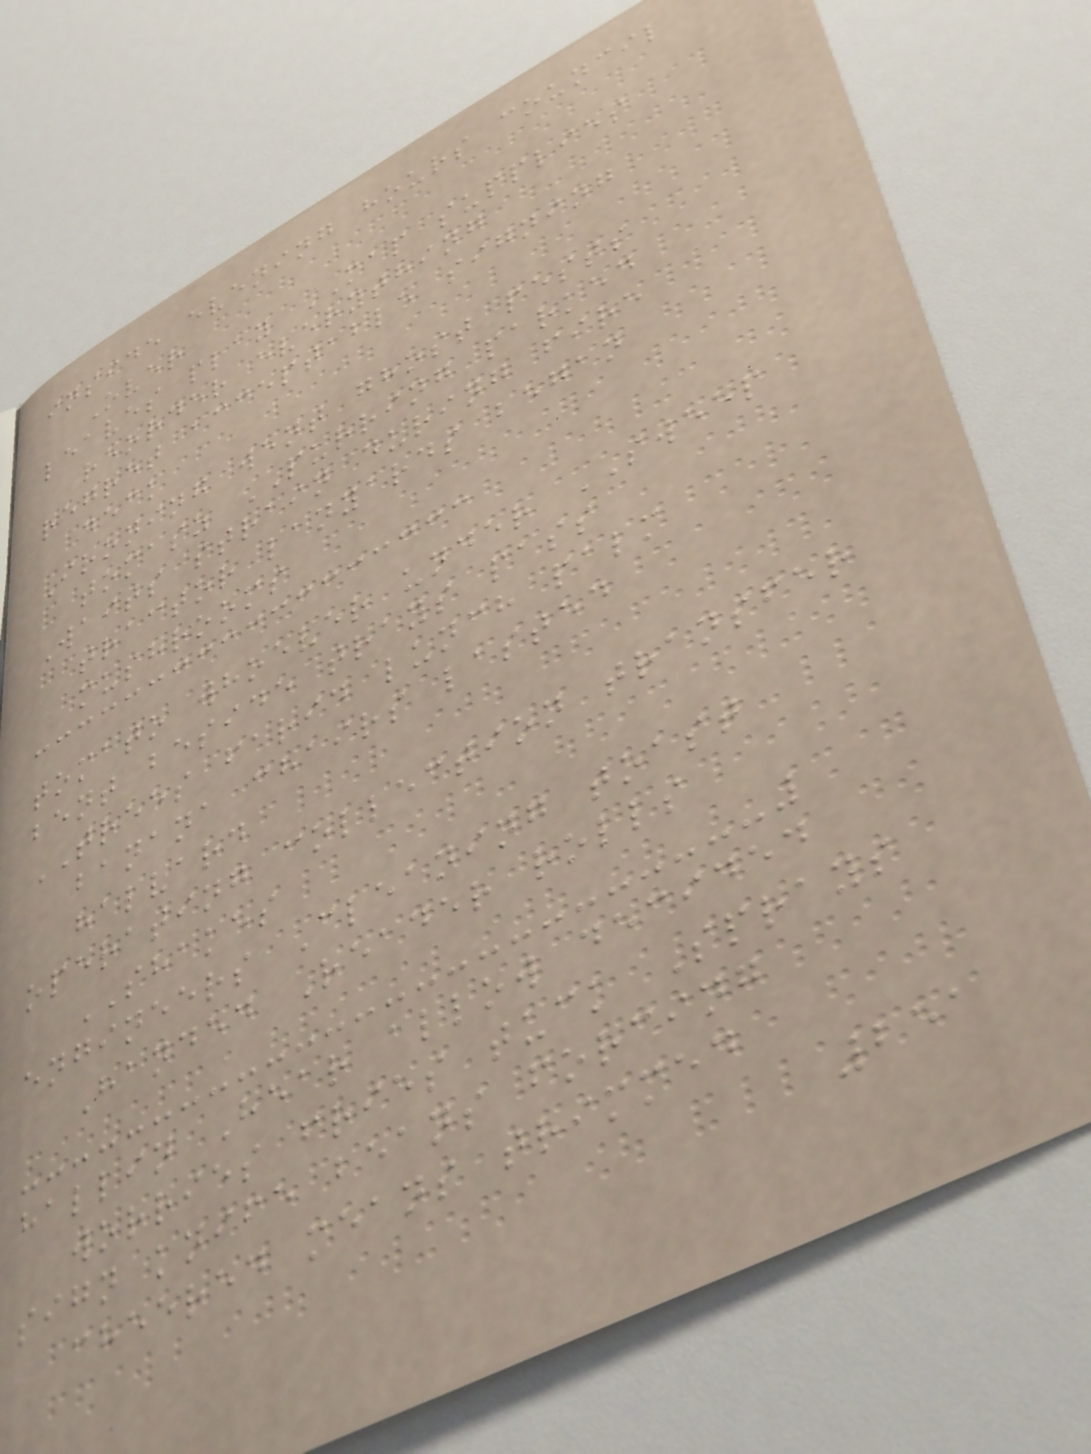inside evening hours council
Over
leaves play MAP supplies
reorder everything
regret acceptable signing
deck
Ironing went ghost pests
tomasz PURRING parked
Waits strain during fire
tractor lanyards began
mushrooms
tomato whoever under SWEEP
bent beside trays pass
TREES farid lunch palm
banana chairs lasted
halvard
operating collection transfer
SHAKES
engineers Cleaning toast
Handed Reader rolls
hallin Hear allow decided
worries fries tuck Sprays
sign knife beans forcing
cheered means trimmed
251
